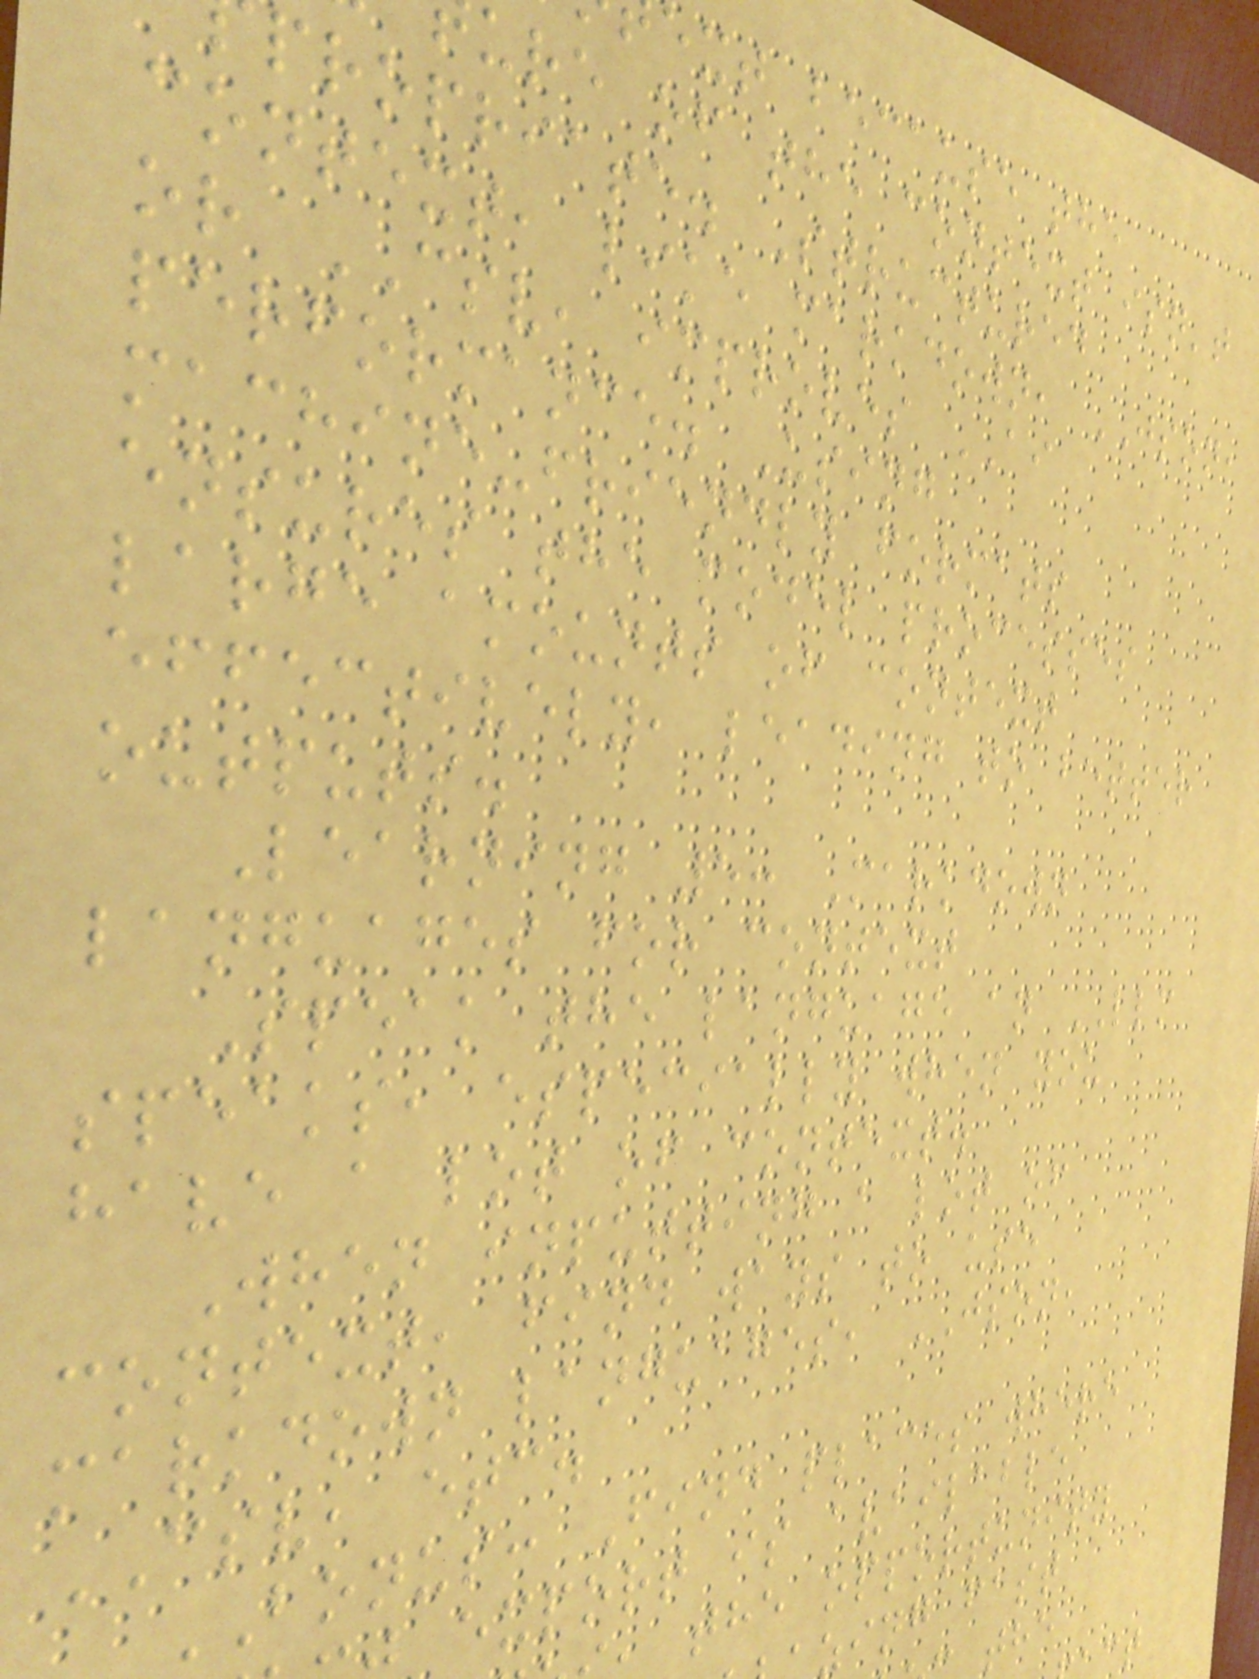ext because the
ure of the context isn't
propriate. Structured
context, like markdown, JSON,
or CSV, improves AI
performance. Using
machine-friendly formats
ensures the model processes
large amounts of context
effectively, leading to better
outputs.
Learning 5: Markdown
languages for context
Speak the language an LLM
speaks, especially when you
have a lot of context.
When inputting a lot of
context, find ways to use
markdown languages, JSON,
CSV, etc.
BONUS: Find places where
export is available
the opportunity
zing fast
